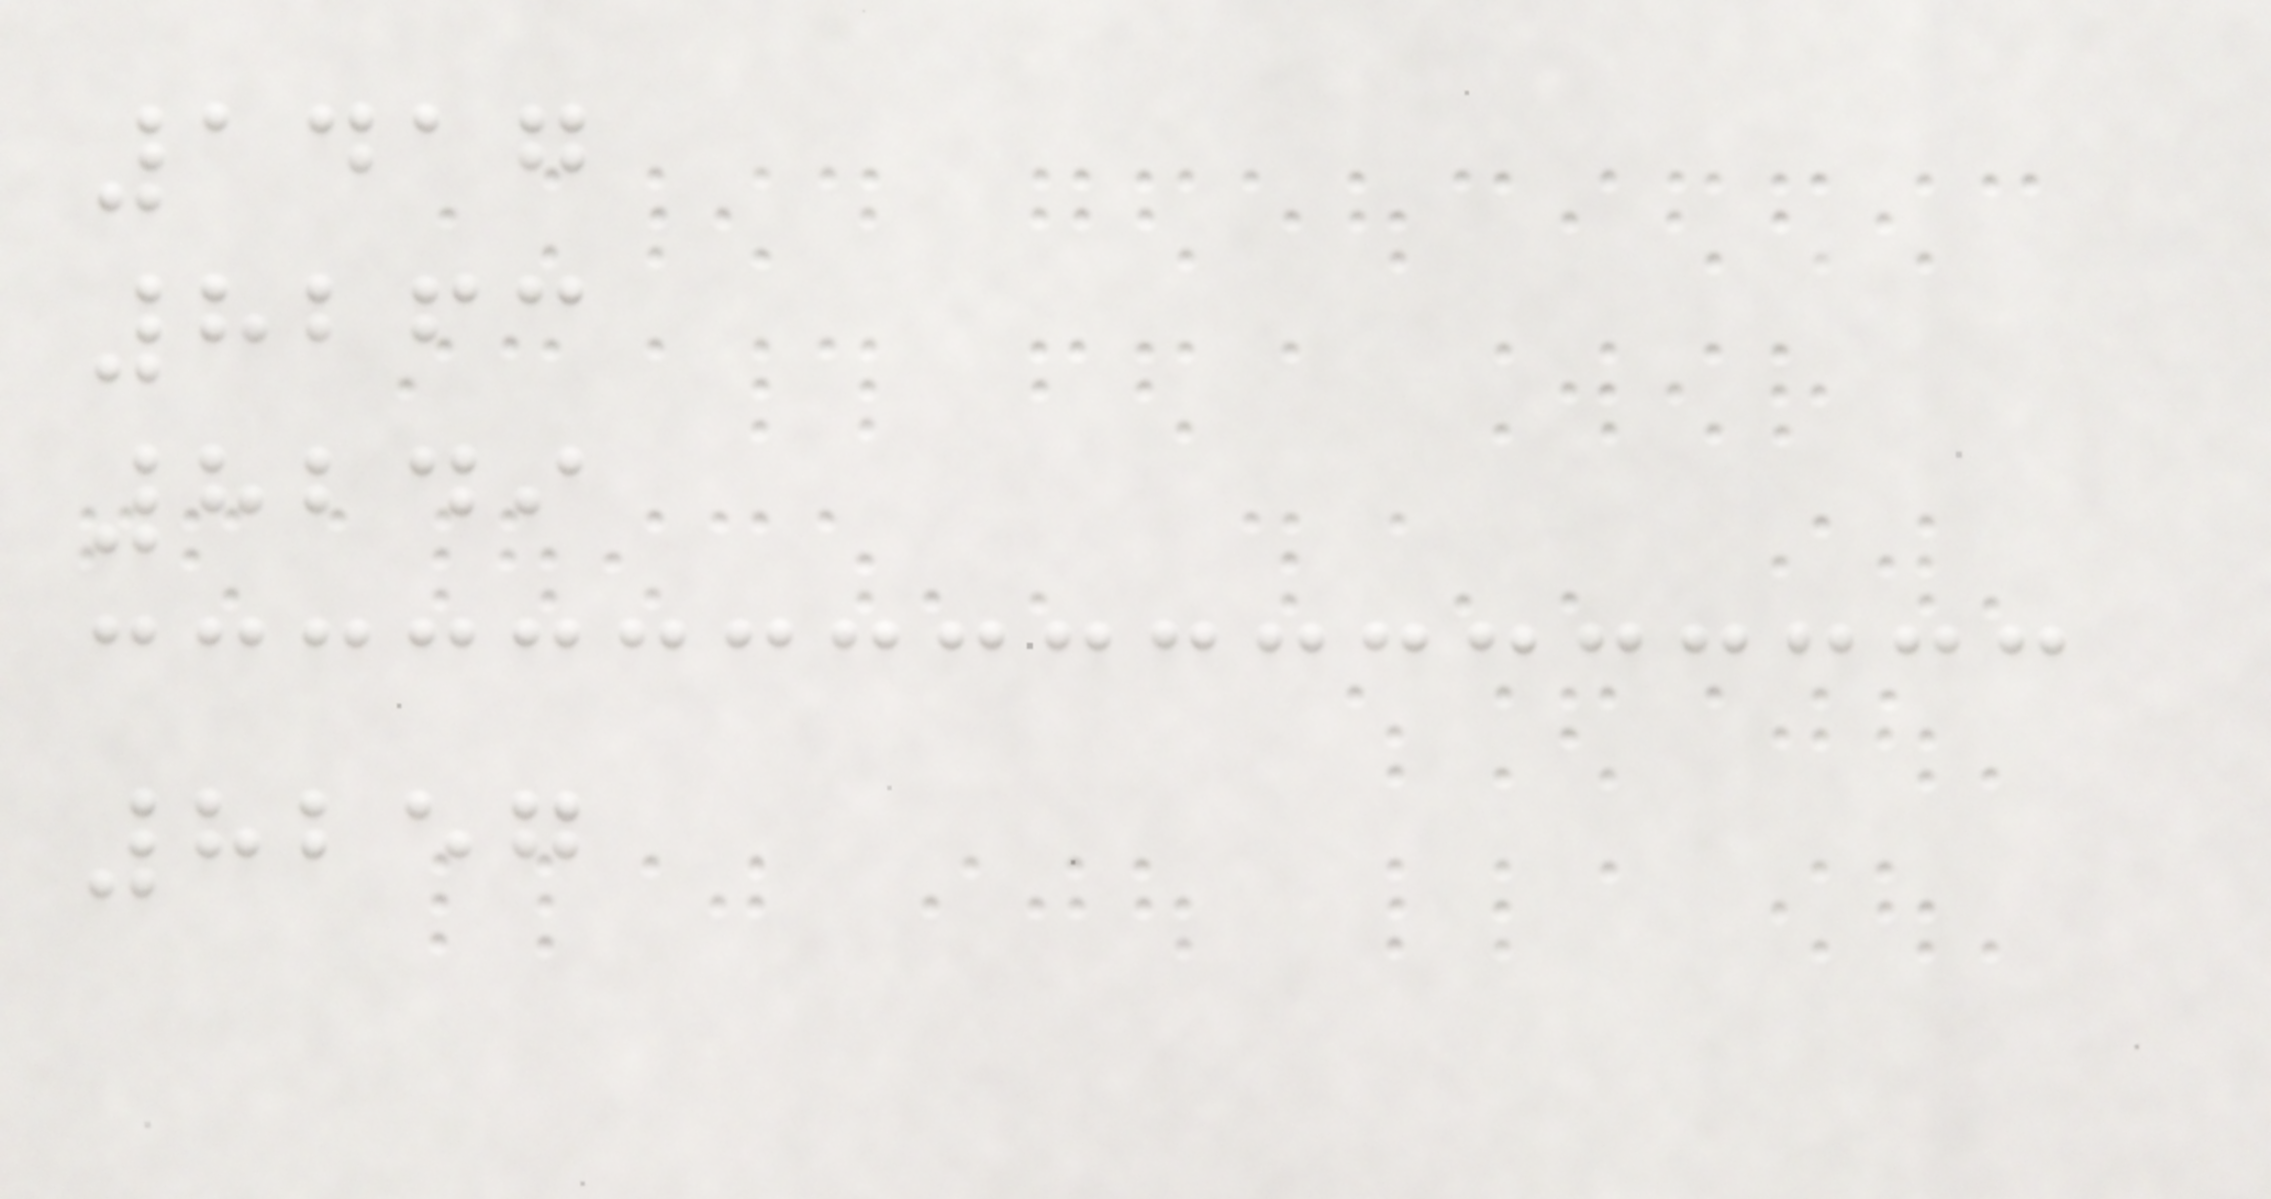1417
8263
8249
8257
